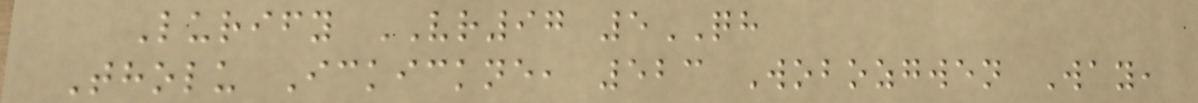Lurify VR97 5QH
Tholu Ickickne, 523 Wobozgwen Way,
